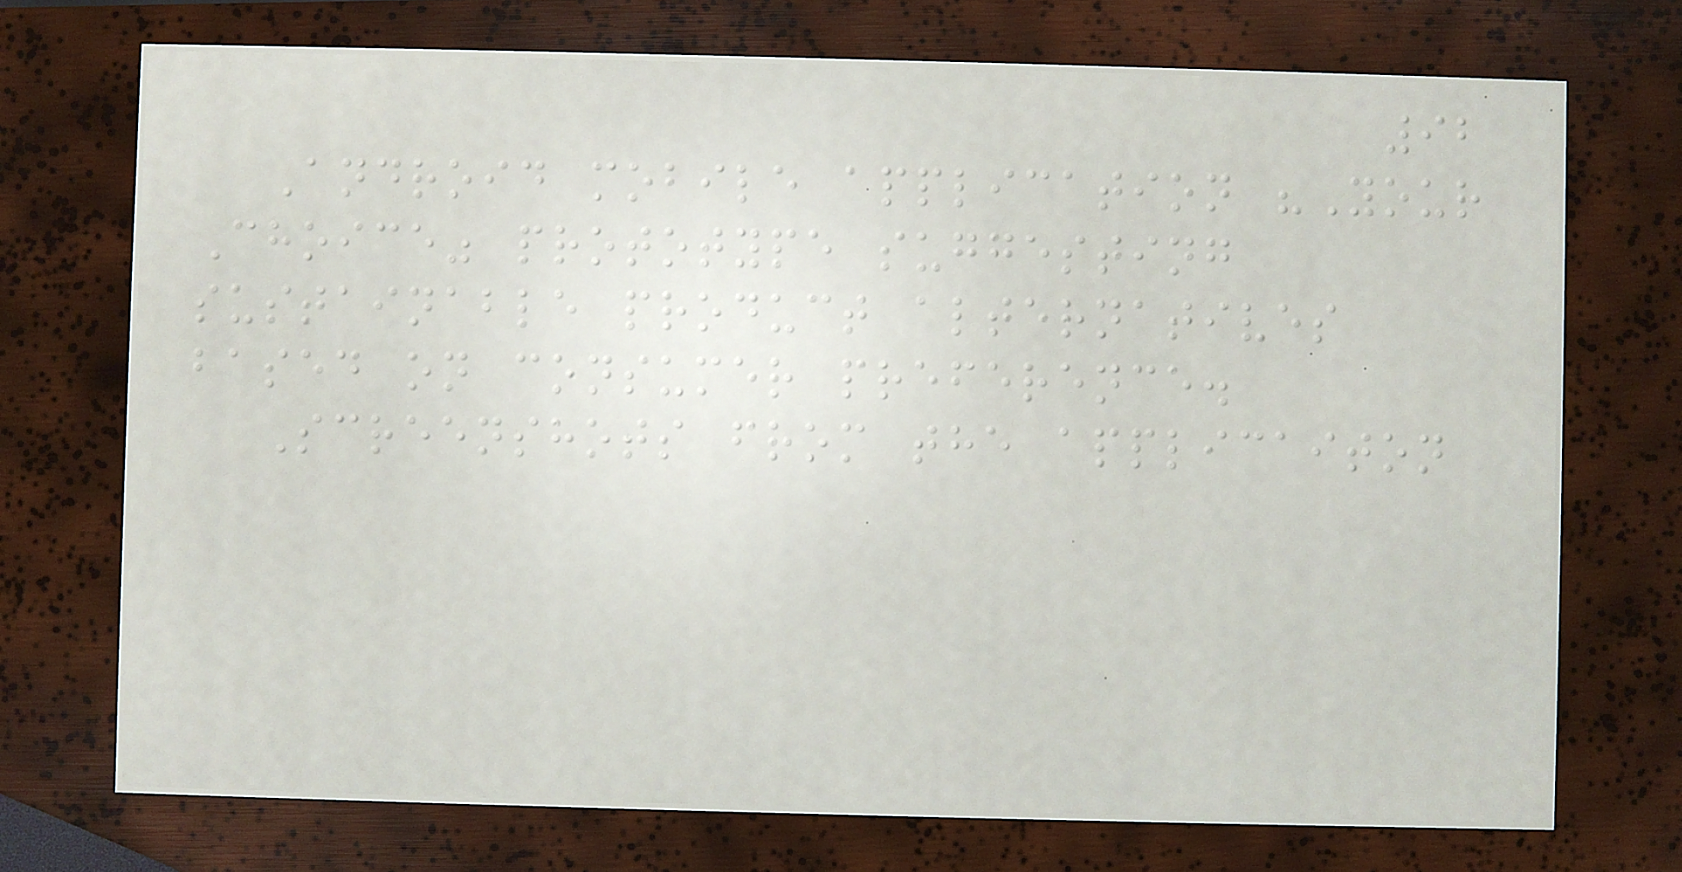92
Android mobile application "Your
Choice" prototype suggesting
sustainable product alternatives
based on consumer preference.
Screenshots from the applicaiton
